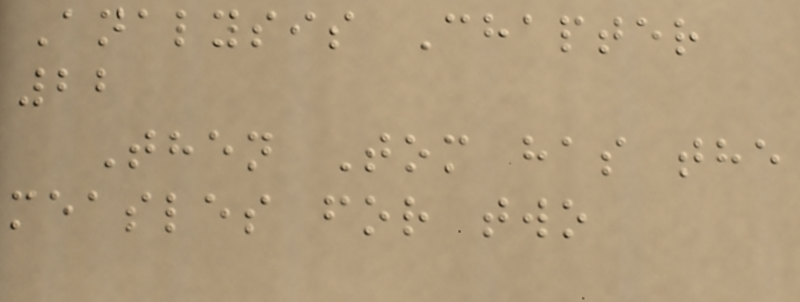Analysis Chapter
22
Then Tom has the
measles for two
